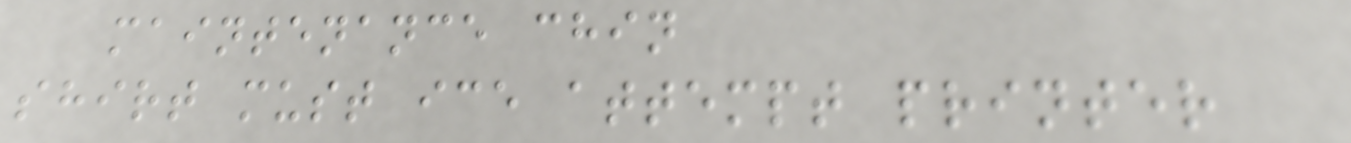maintenance chin
shirt must ice attempt printer
